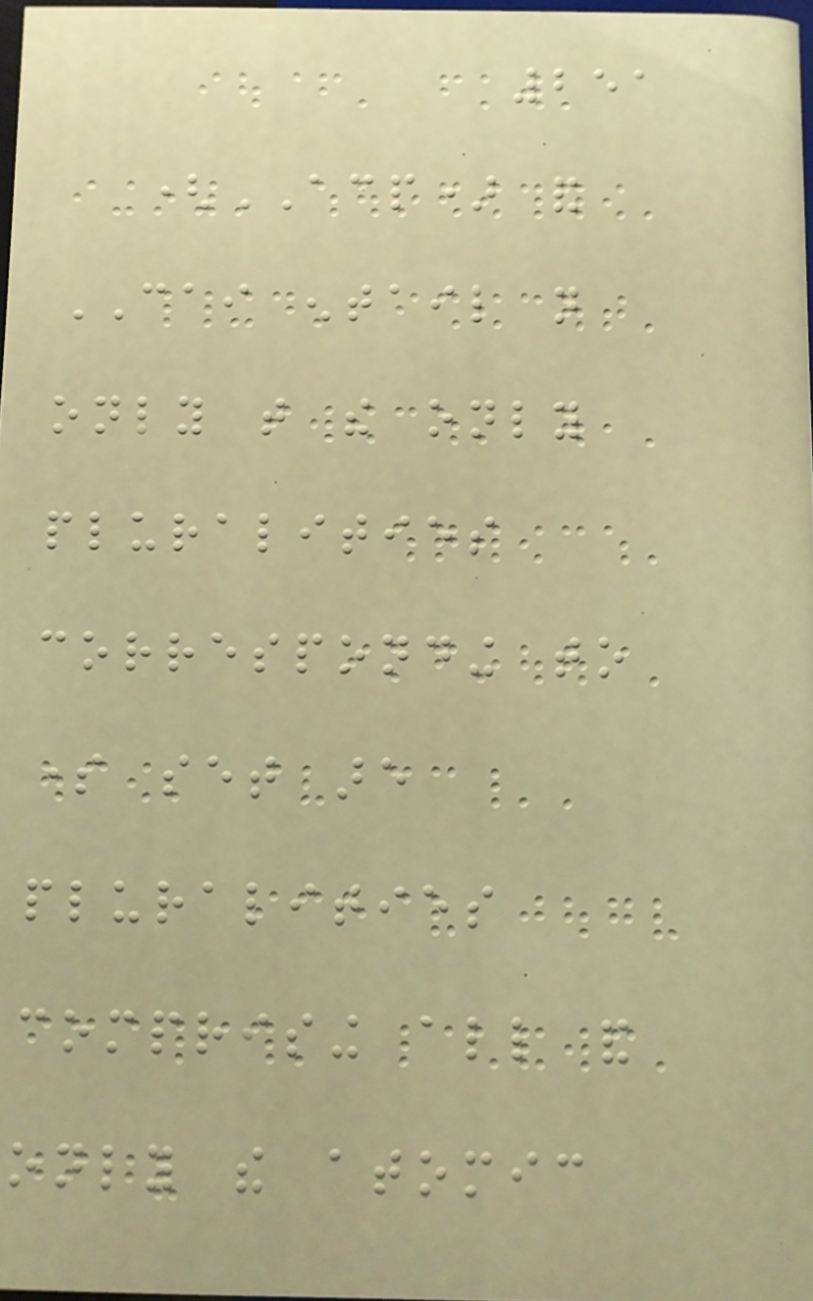251
(ACP) and
CAI entail not
only that the only
pluralities
corresponding to
some set are
pluralities
comprising all and
only the atomic
